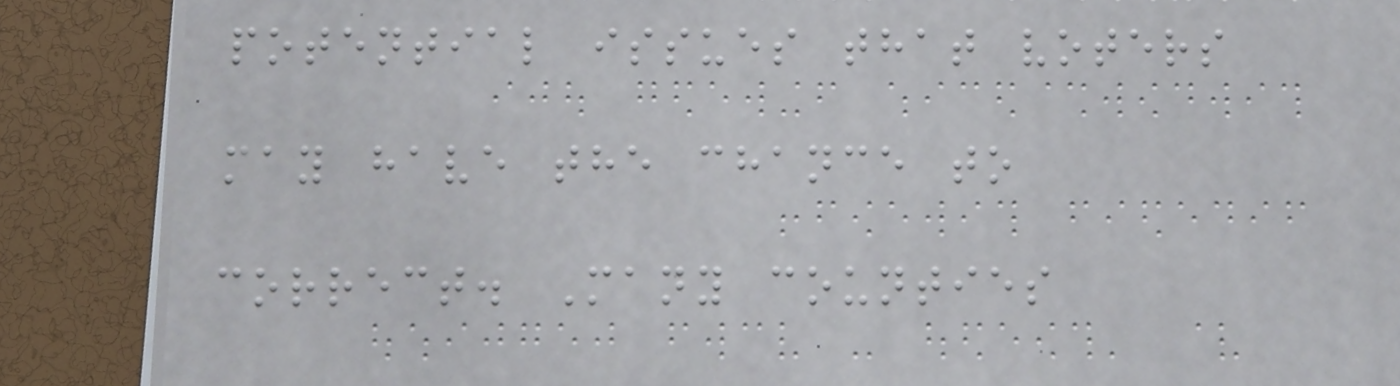potential issues that voters
may have the chance to
correct. Many counties
